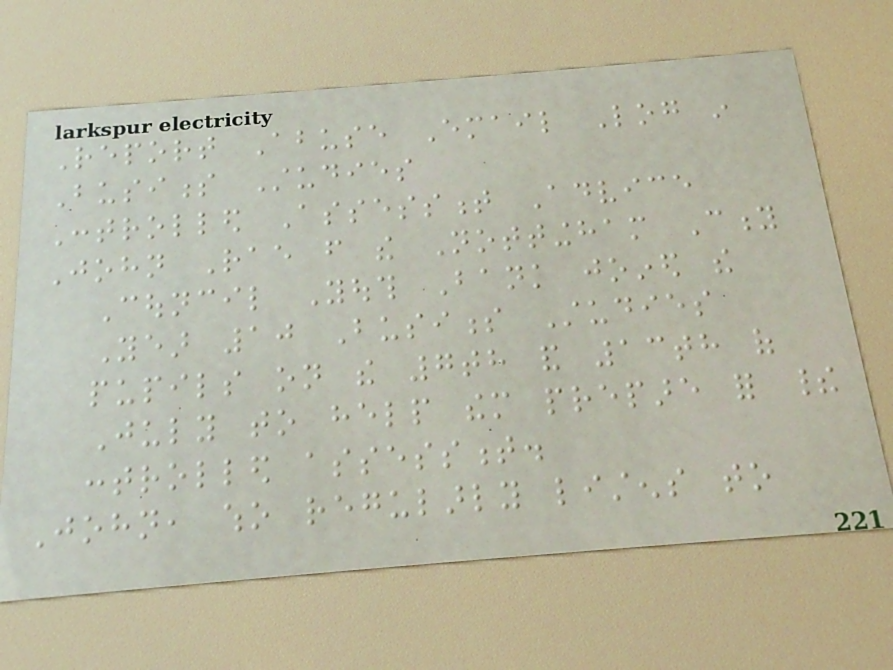Report Abuse Email Log in
Business Studies
Controlled Assessment Advice
John Rae from the Nottingham City
Council Youth Bank joined the
Year 10 Business Studies
pupils on the 7th and 13th of
July to help them prepare for their
controlled assessment.
John, who regularly listens to
